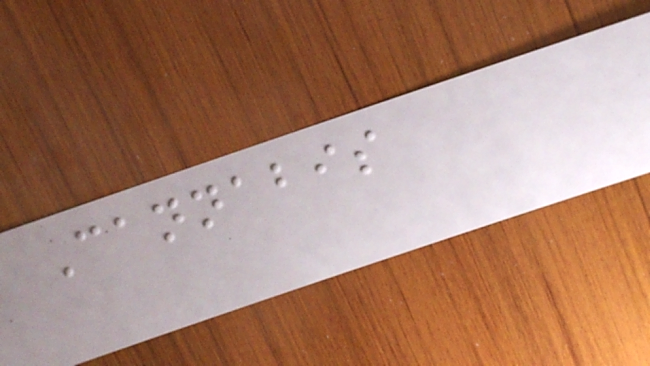Cannabis
